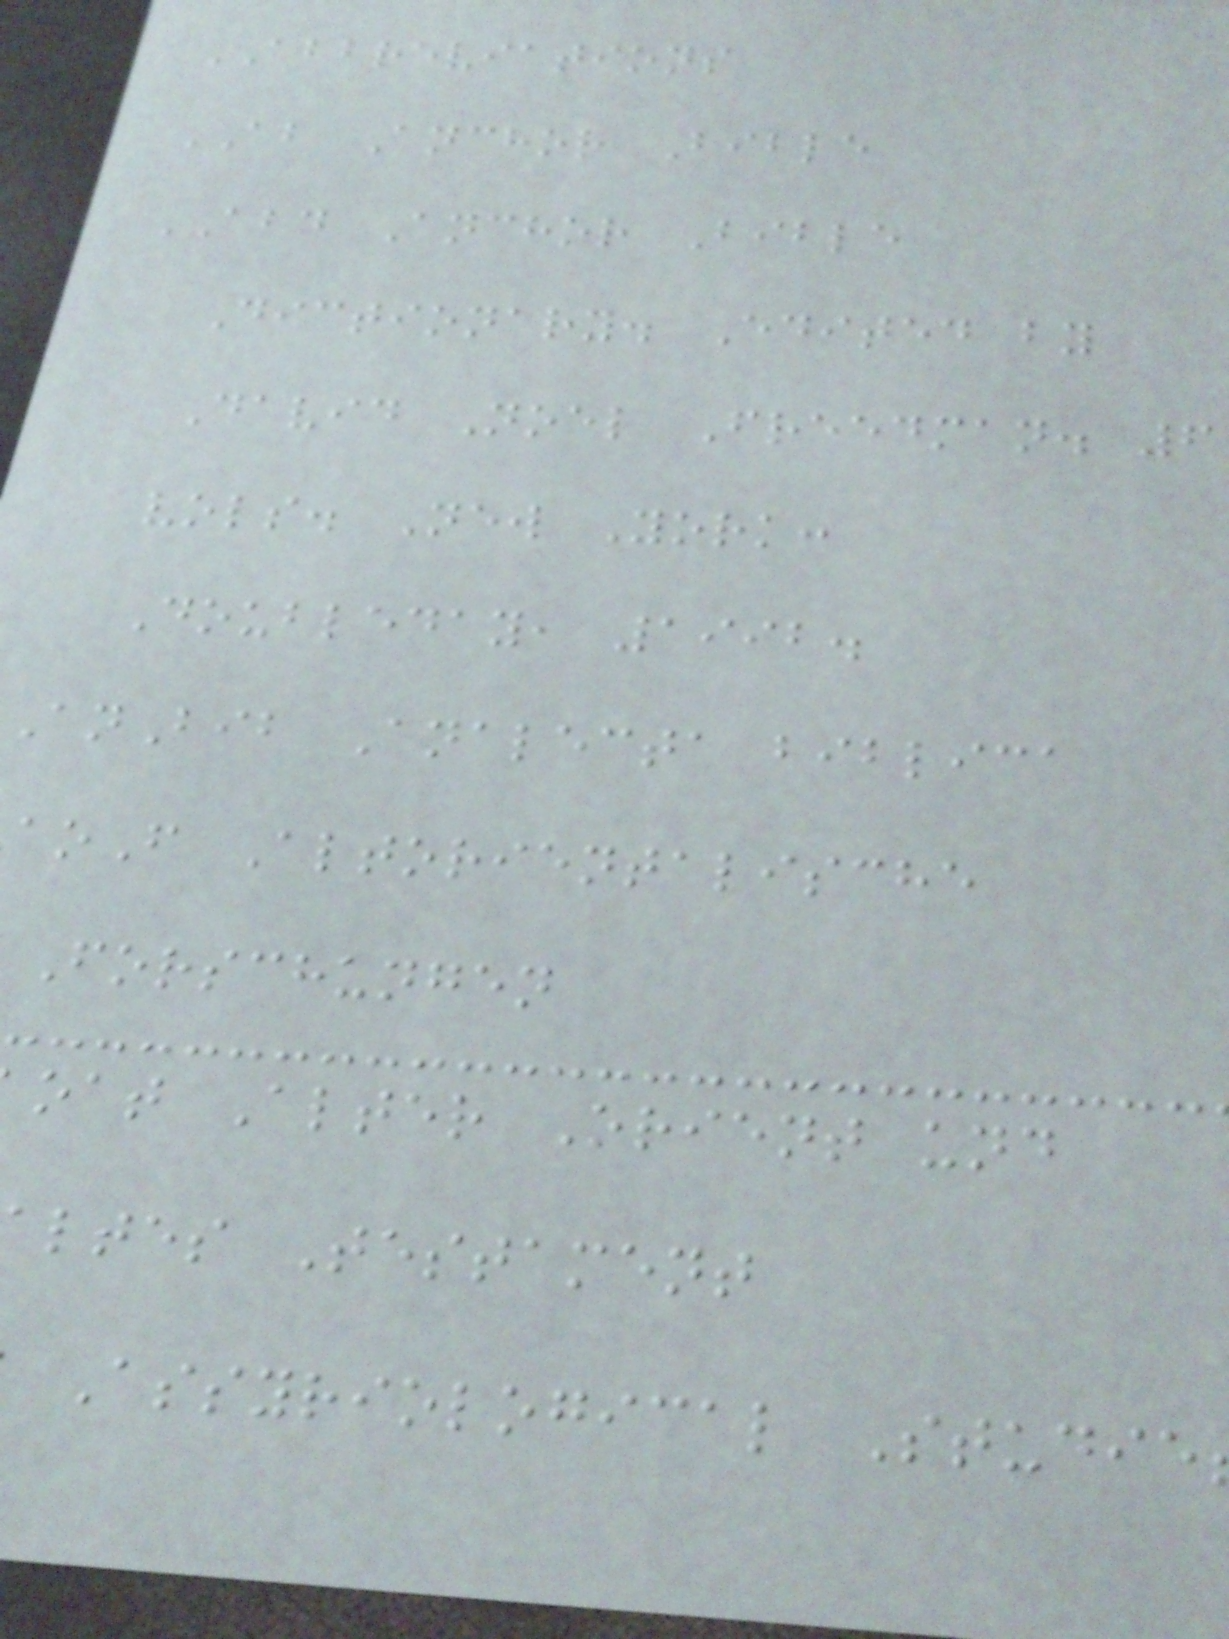ABBREVIATIONS
AB Anchor Bible
ABD Anchor Bible
Dictionary. Edited by
David Noel Freedman. 6
vols. New York:
Doubleday, 1992.
AnBib Analecta biblica
oF Altorientalische
Forschungen
oat Alter Orient und
ltes Testament
Assyriological Studie
